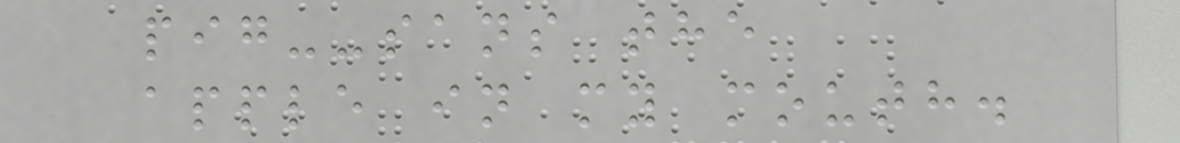pig--sans the
apple in my mouth.
